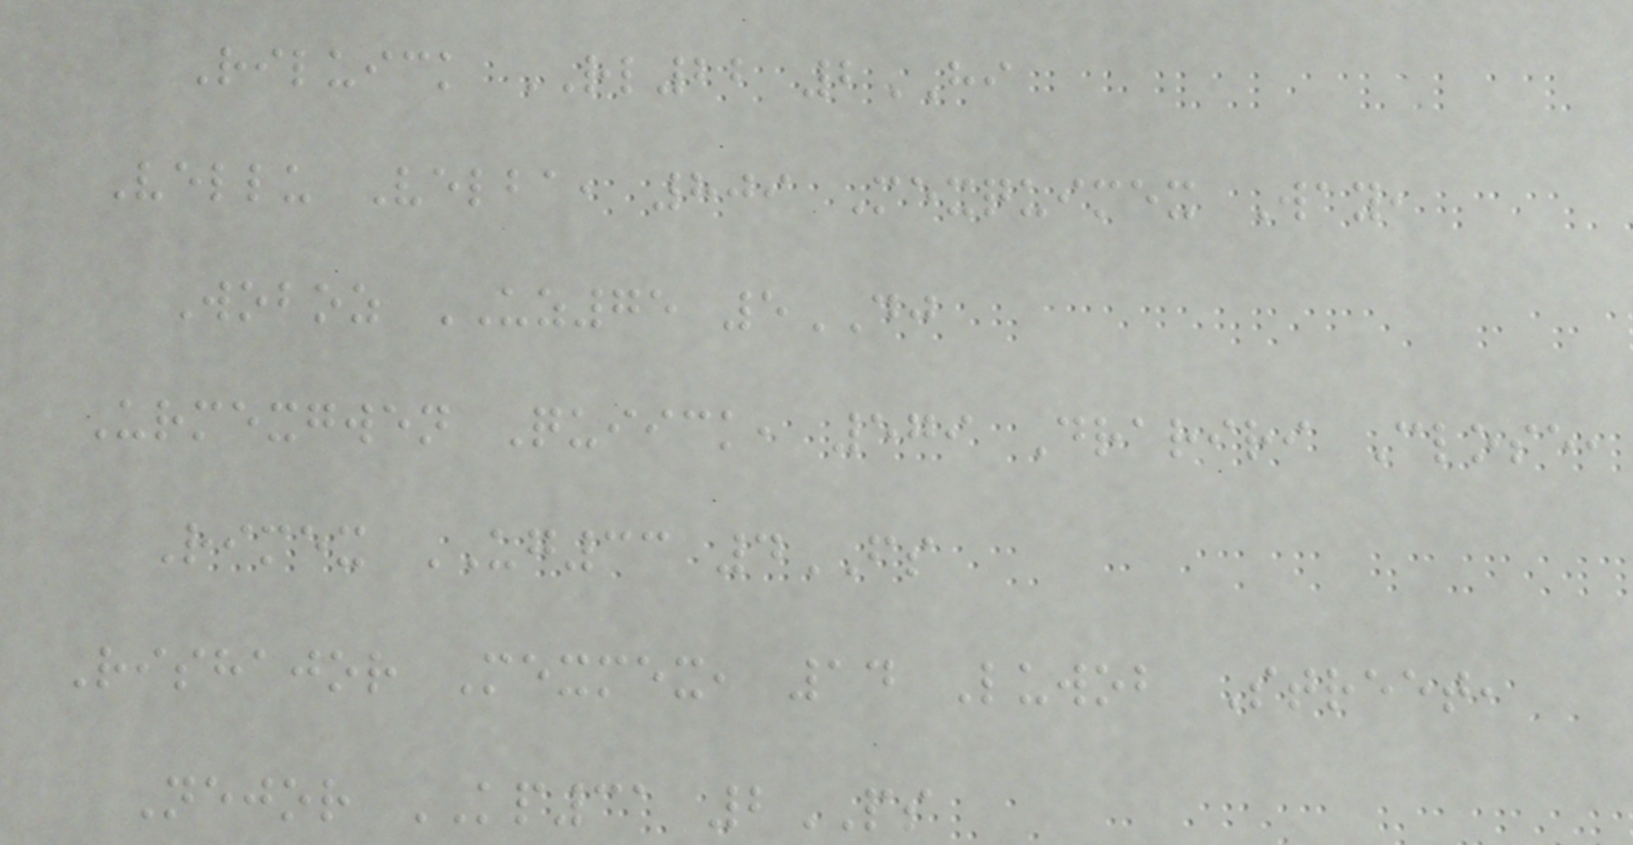Riluick RL22 2HI
Vellu Velba, 809 Mexquimex Way,
Woboz UZ75 5DJ
Urmexgwen Quiick, 579 Drariri Close,
Rimex UG33 4FS
Rishajor Mexmex, 14 Luwob Street,
Nejor KP31 2PS
